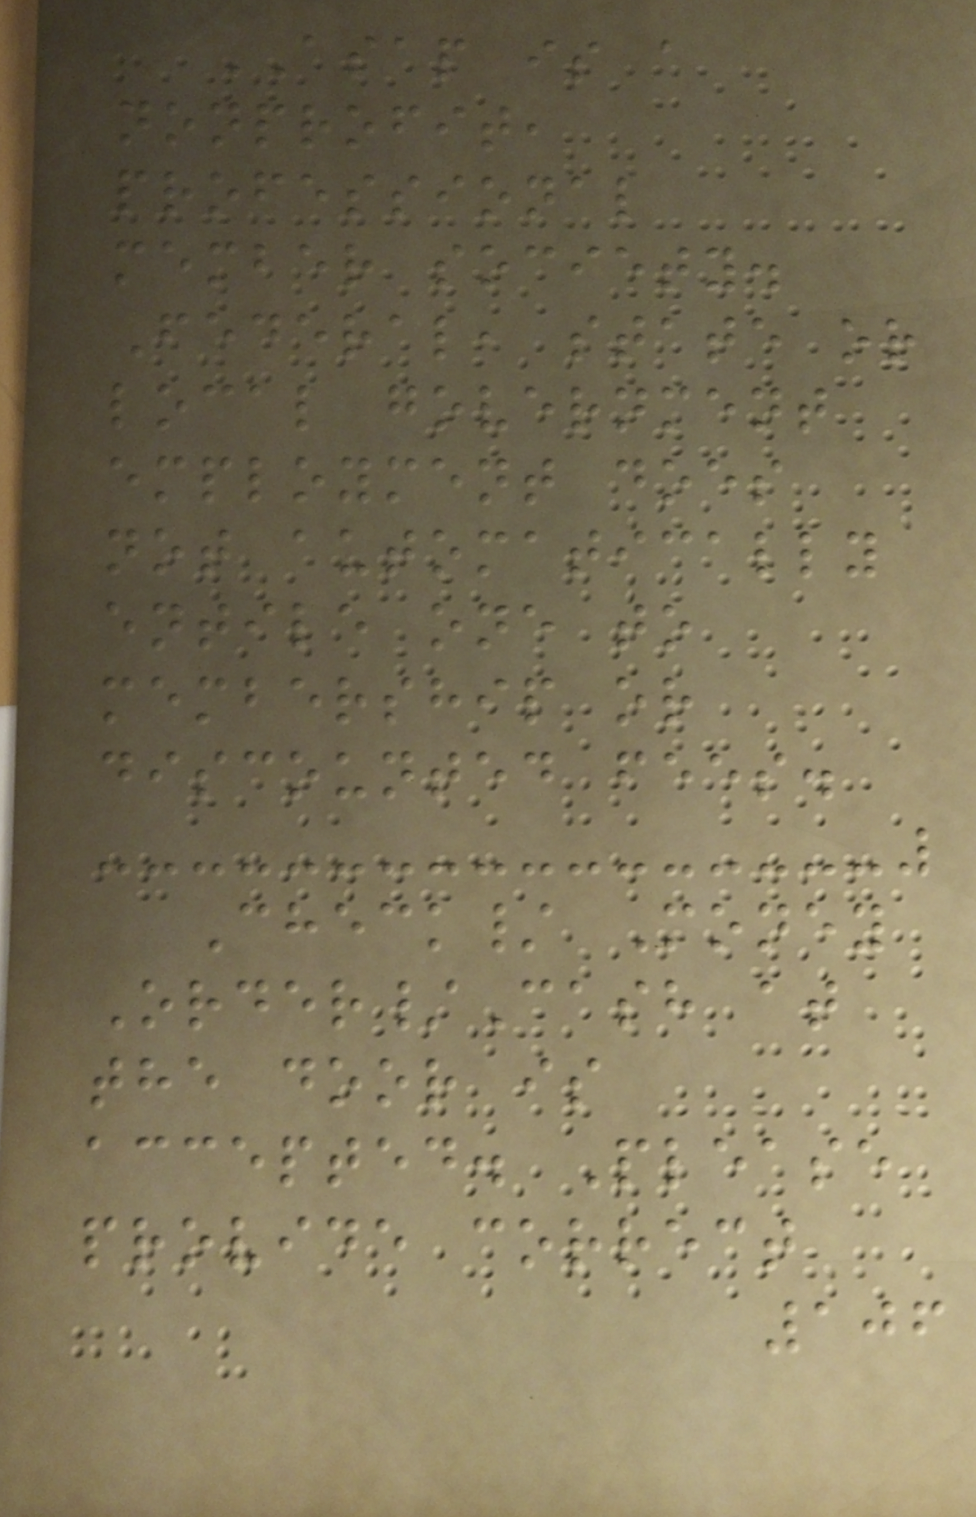ASAP is a
nonprofit,
professional
member society.
Federal, state or
local government
employment does
not automatically
entile one to
membership or
discounted fees.
Check/ Money
Order/Cash at
the door is
accepted. Please
provide correct
106
